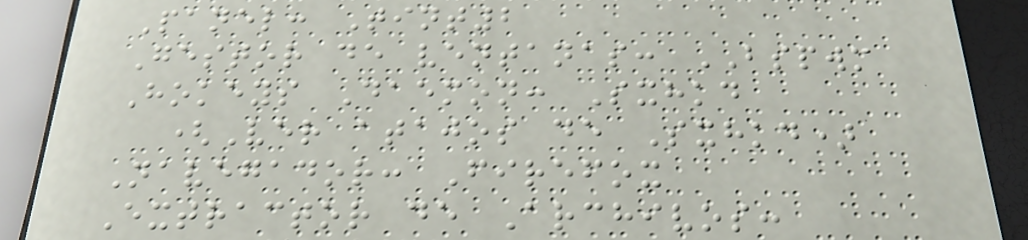Panel: Tint2
Gestor de ventanas: BSPWM
Hokeys Daemon: Sxhkd
(Ver atajos de Sxhkd)
Navegador: Firefox
Extractor de Archivos:
